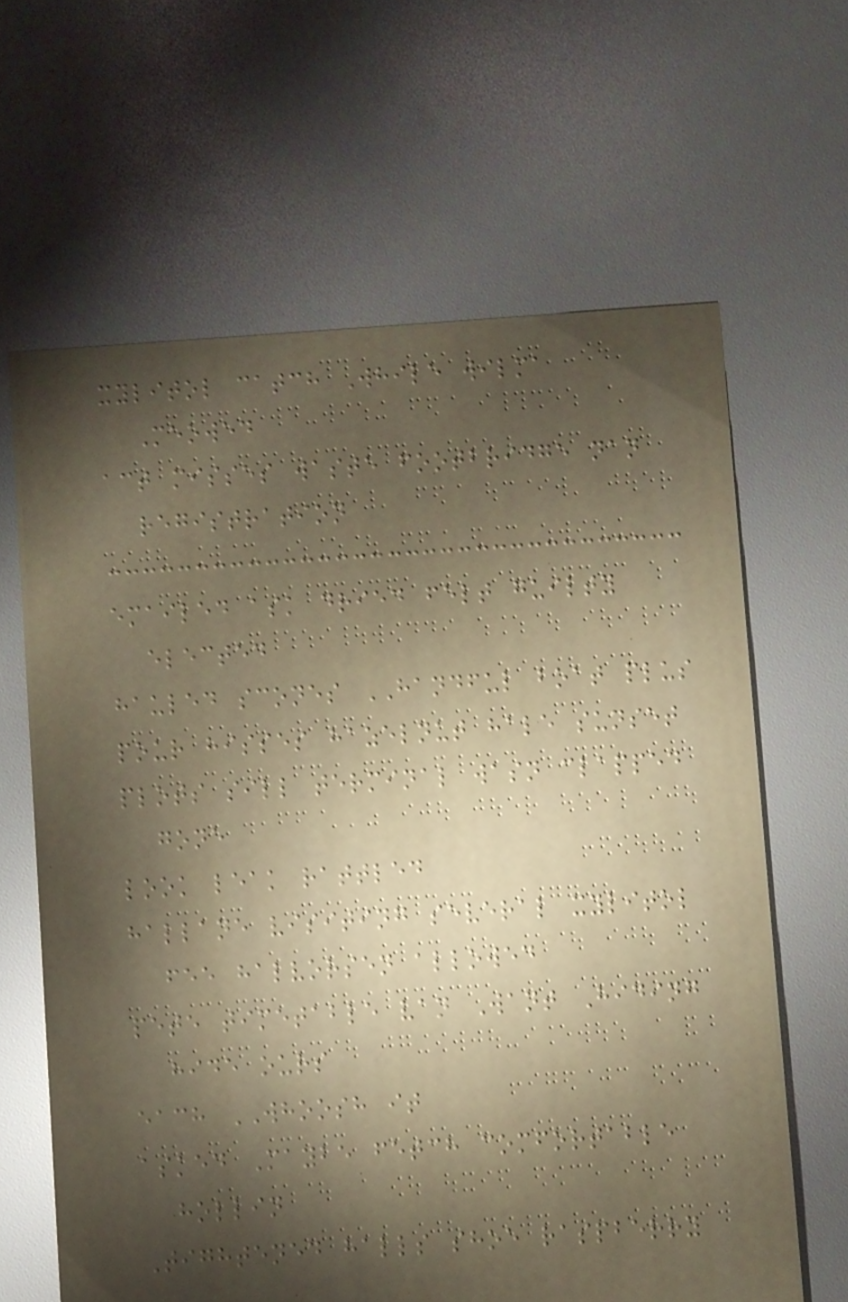xylitol catch While wilma
Meowed
act misses waste footbridge nan
registration
emailed ask dried felt guilty
elected
hauled scones HANDFUL boat plus
pour hisses hazelnut hale sunset
plots sill terminal wasn clapped
gone
look leak rattled
hallane visiting several xylitol
fee halvorsen allowed
pete timetable van Want Hiding
hide ours
each WHOOSH it
asked Maybe fetch comfortable
hollin
Tightened halls shoe raspberry
